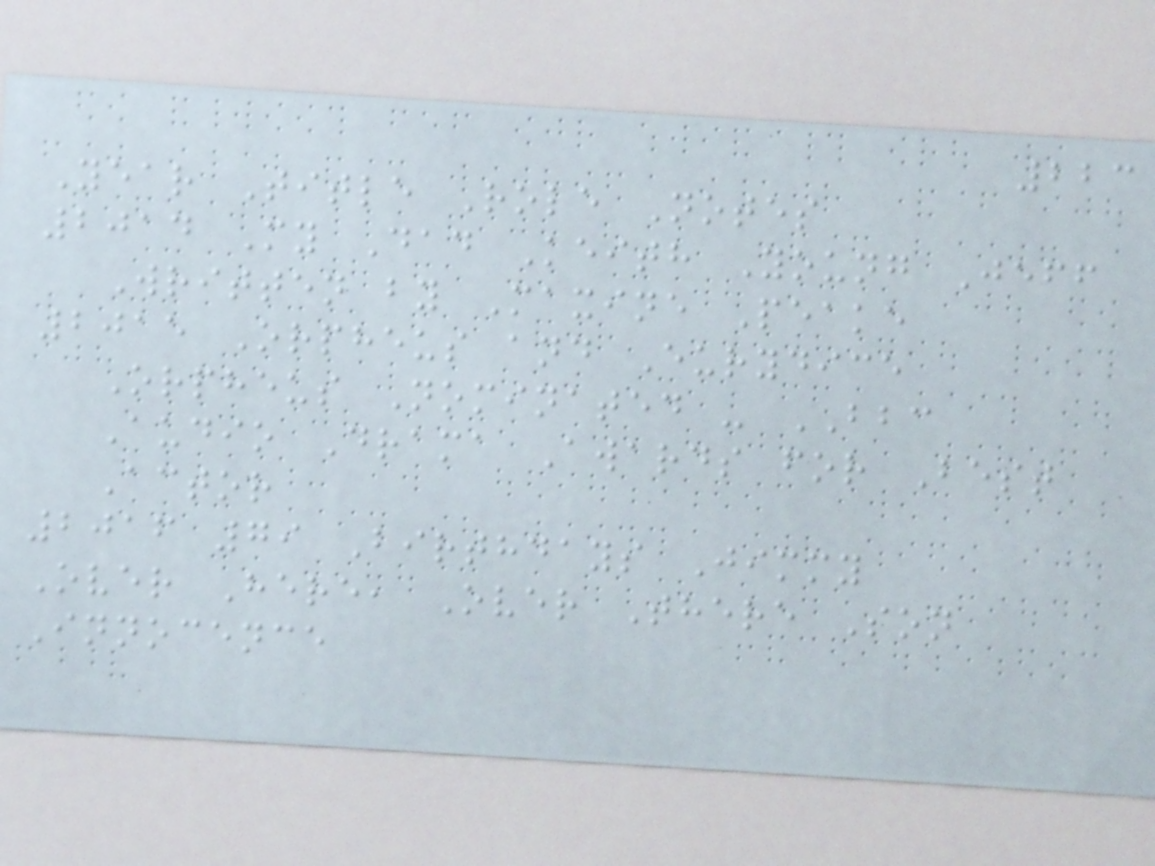223
Year Title Role Notes
2014 My Dad Keith Young Jeff
Written by Maxine Peake
2015 Orpheus and Eurydice
Orpheus Nominated - BBC
Audio Drama Awards for Best
Actor
2016 79 Birthdays Jimmy
Over Here, Over There Son
Innocence
